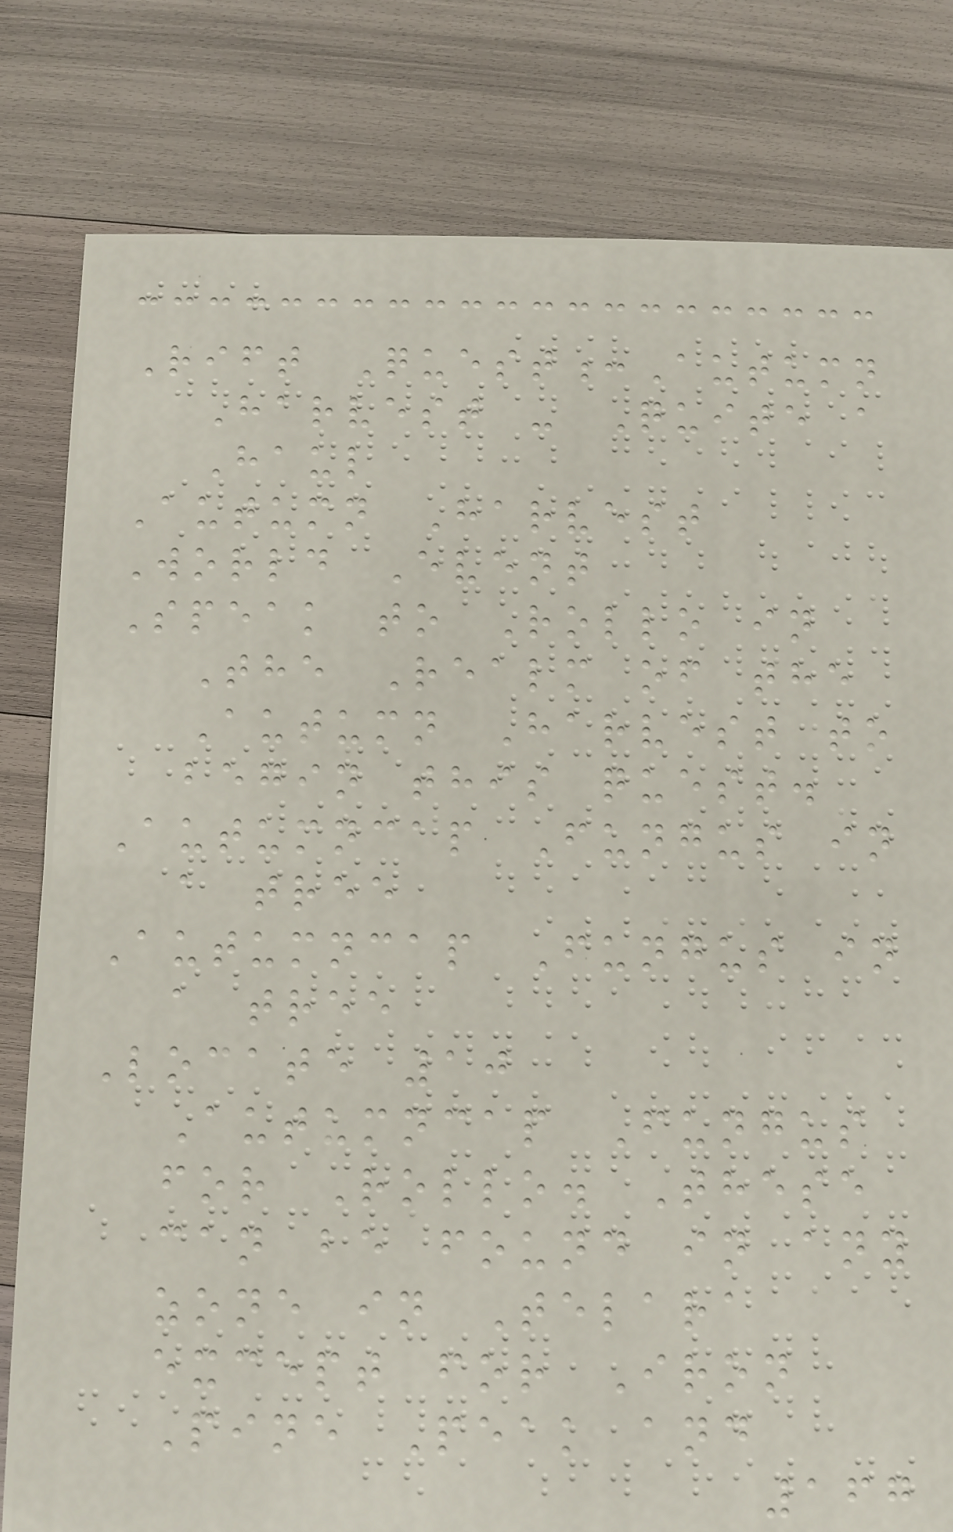Rift Quest:Autumn
Harvest - Quite a
Haul
Autumn Harvest
World Event
Speak to Rollo in
The Realm of the
Autumn Harvest to
begin this quest.
Autumncap Fungus in
a tree
Autumncap Fungus in
a tree
Locate 10
Autumncap Fungus
for Rollo. These
can be found in any
zone in Telara
except for Iron
Pine Peak and
167
